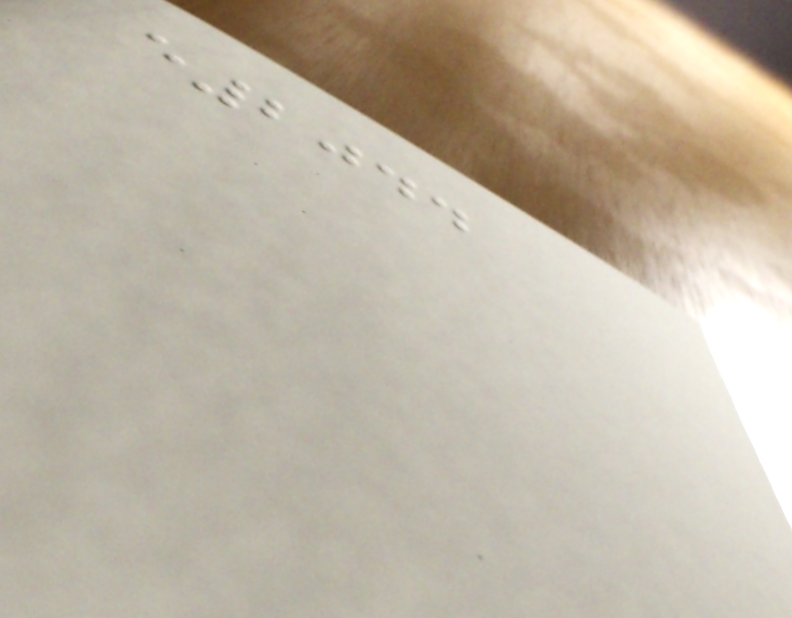e2044
